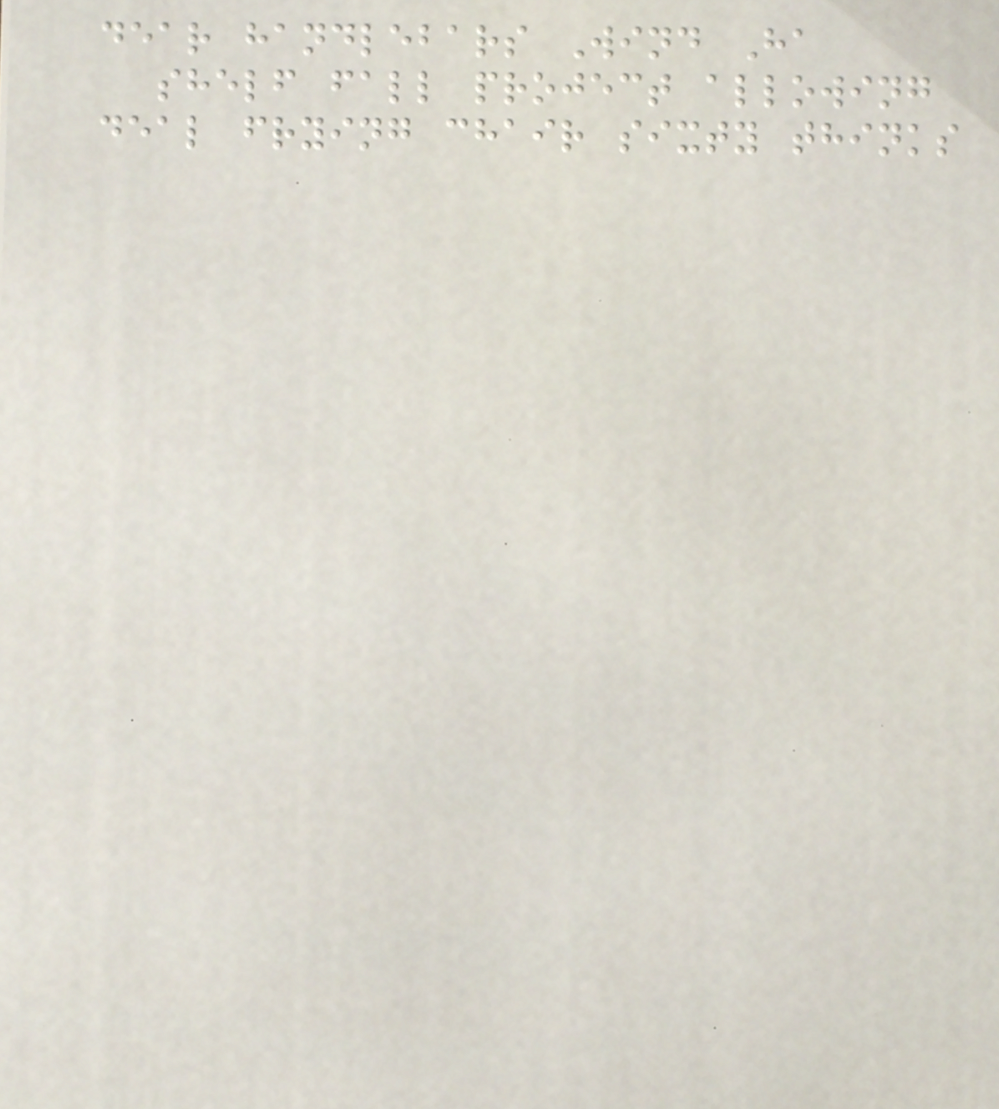dear handlebars Wind Ha
shelf fall project allowing
deal frying chair sixty thinks
